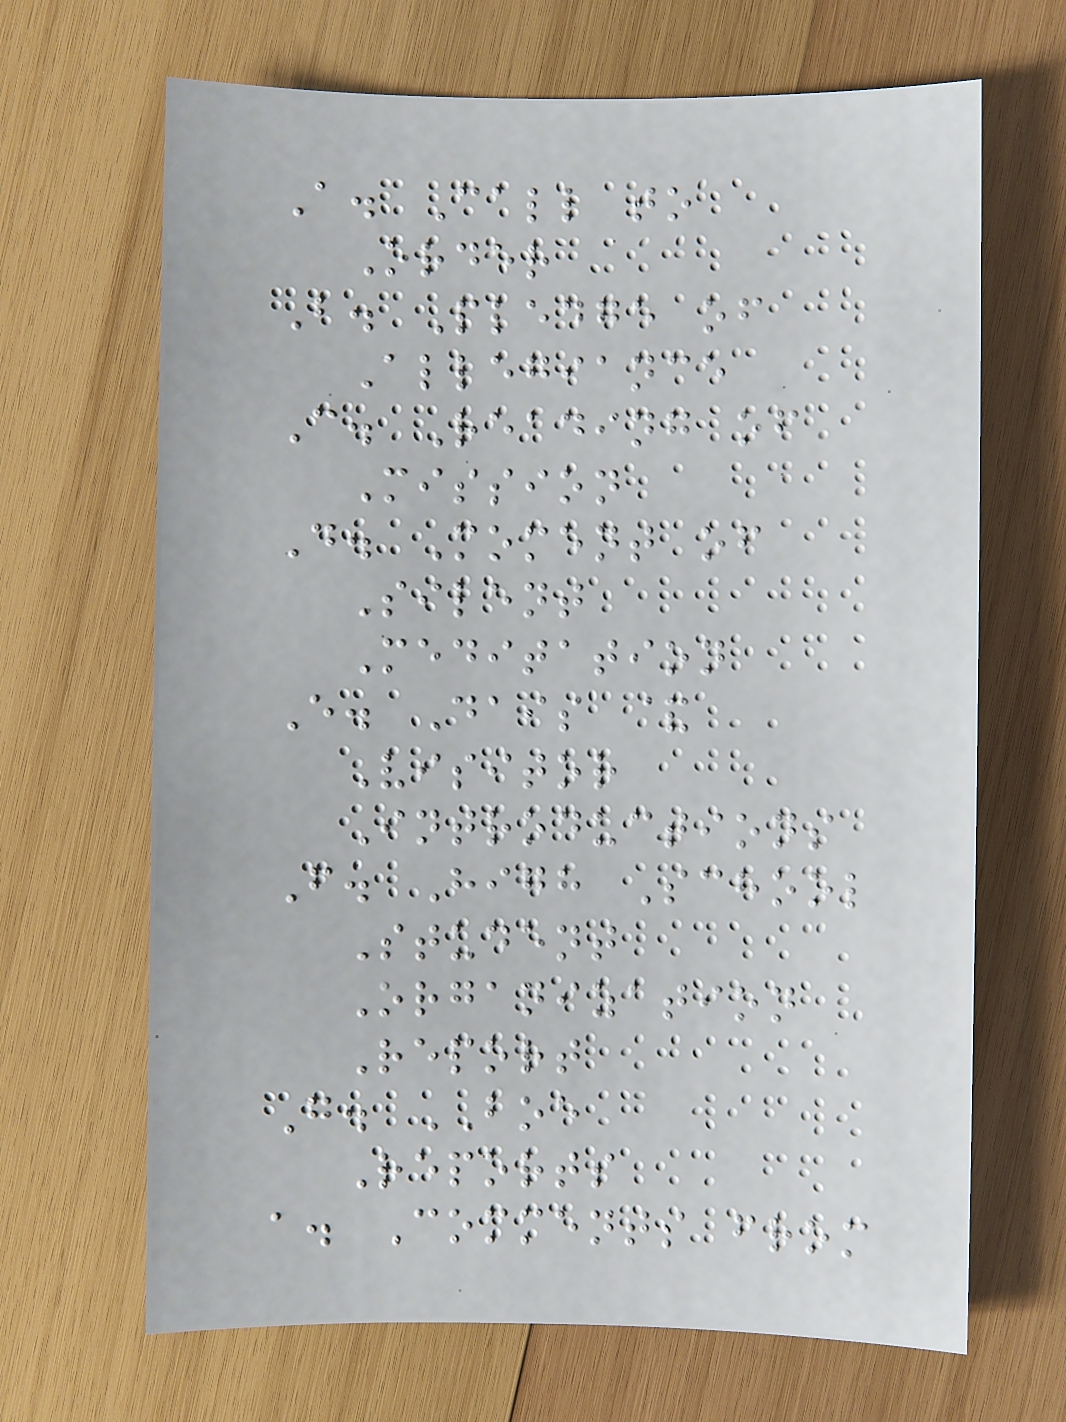A. Call to
Order
B. Pledge of
Allegiance
C. Reading of
Mission
D. Moment of
Silent
Meditation
E. Dais &
Visitor
Introductions
F. High School
Student
Organization
Report
G. BOE
Reports
a. Comments from
